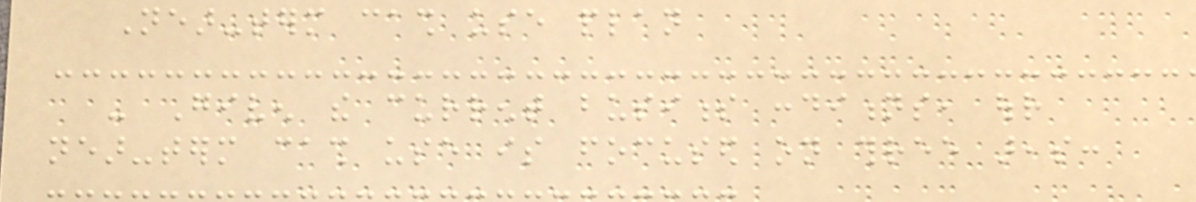Near-term cash use plan
- Given the current business conditions, our
near-term cash use is focused on three areas:
